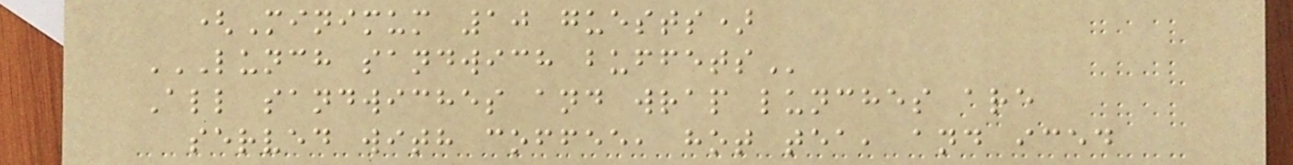(Minimum 10 guests)
LUNCH SANDWICH BUFFETS
All sandwiches and wrap lunches are
served with coffee, hot tea, and iced
